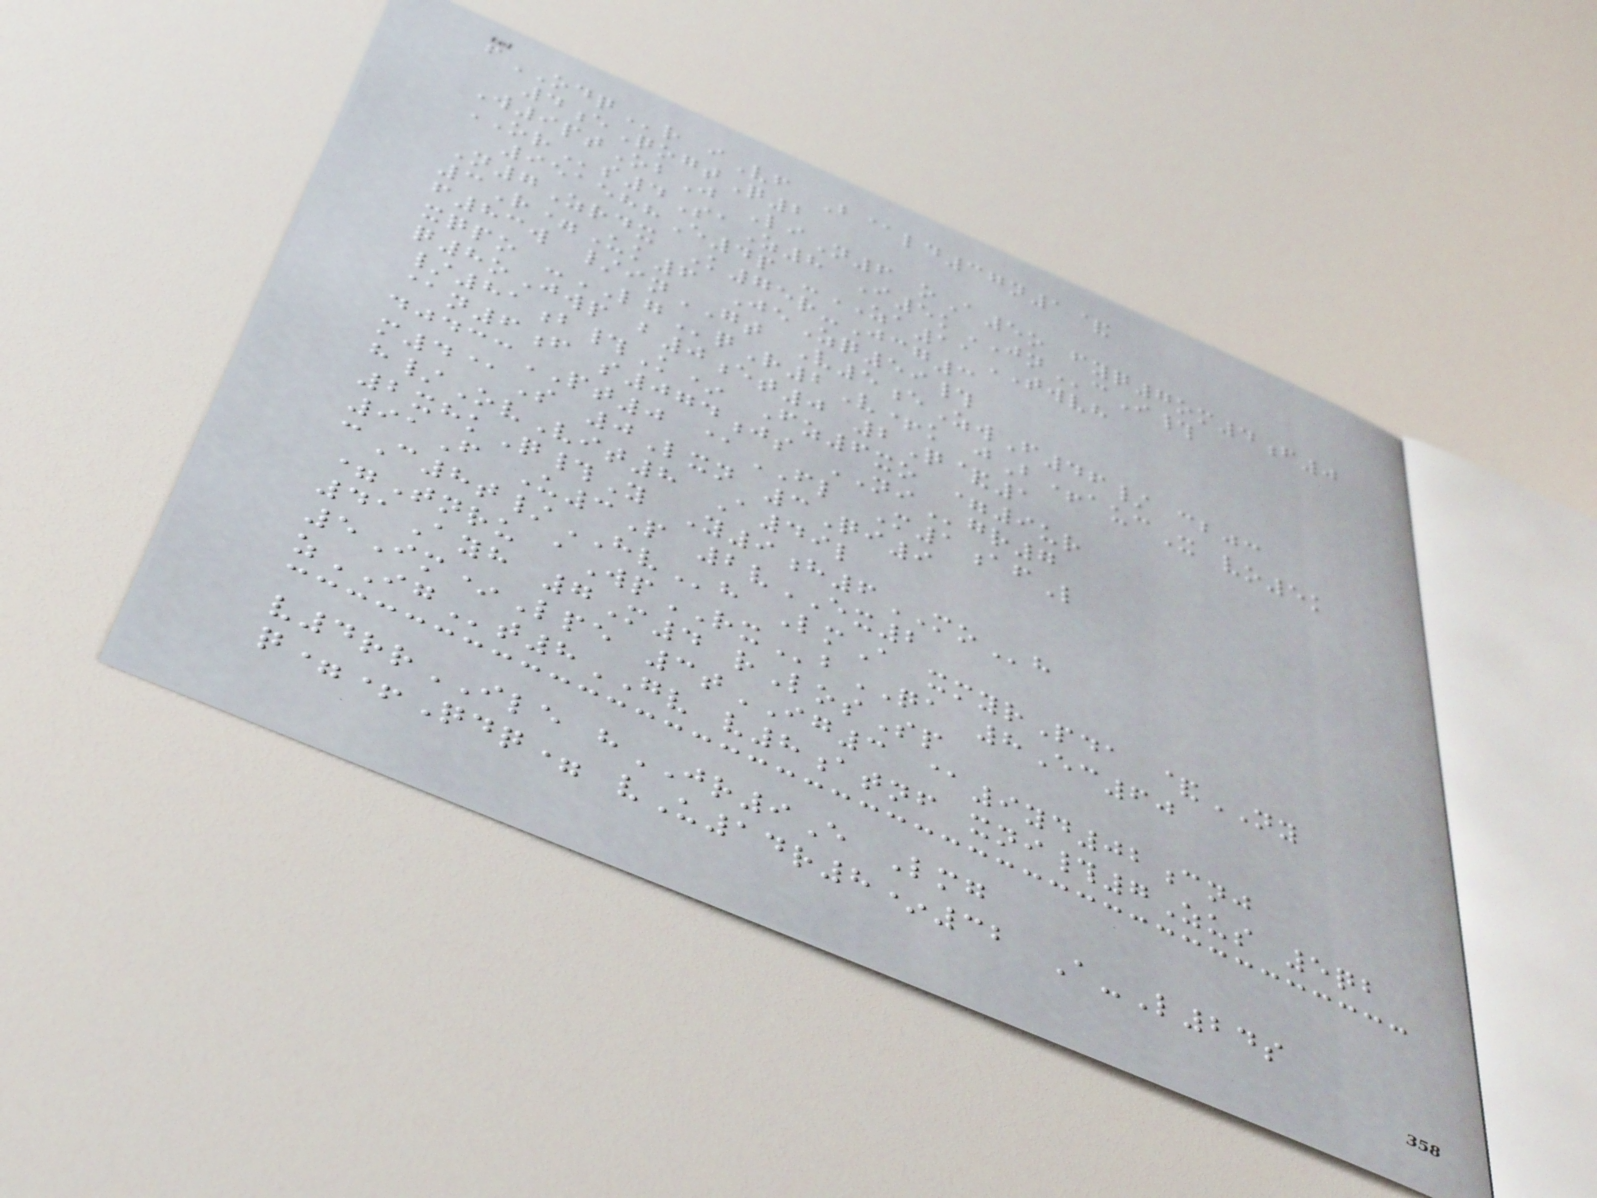fODQr iVf B@ld37n1&
4eQogtQ2
W9ptObJ LiN6 oA5o fyq7om4f0
ORs4SaZ8 I5kJNcI#
951588E4p -ZA11TWVH
N7Zrdx K75r-Jcg3
3R=Uk6 JeZq59#
f83w /inGT V5eZwF46/ cbjc
xqpo -LGqR2V+k jB+aucX vo5k
q8oJwp b0et0 2Q&1
/81b#K* Fz6xo =9ur
@n6f s074js NIgr7
djdccPT0 @FL M1afL
m4@S 0Lxn 3Qi9
h/OvVit8 A49l
2xhkQ#Y Y9h6MOh
91F U3P 2vEX2
cC8t/HVh LmA xmyrPda &NY
=Tnru aWpRXbQA 8Ec60
41Ayh 7M4 rLosSp
5Im*Lpe 3tIG3 @9yd02cnj
zIGt8GV v8atnf xni#7Zus 5qb
v4rrILE hJR9E Lmg
q=+Qdq= vU14r8*32 A-L24s
